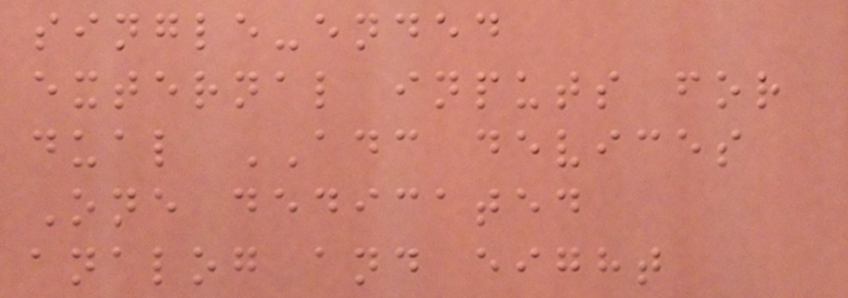single-ended
external inputs for
dual ADC devices
One dedicated
analog and eight
